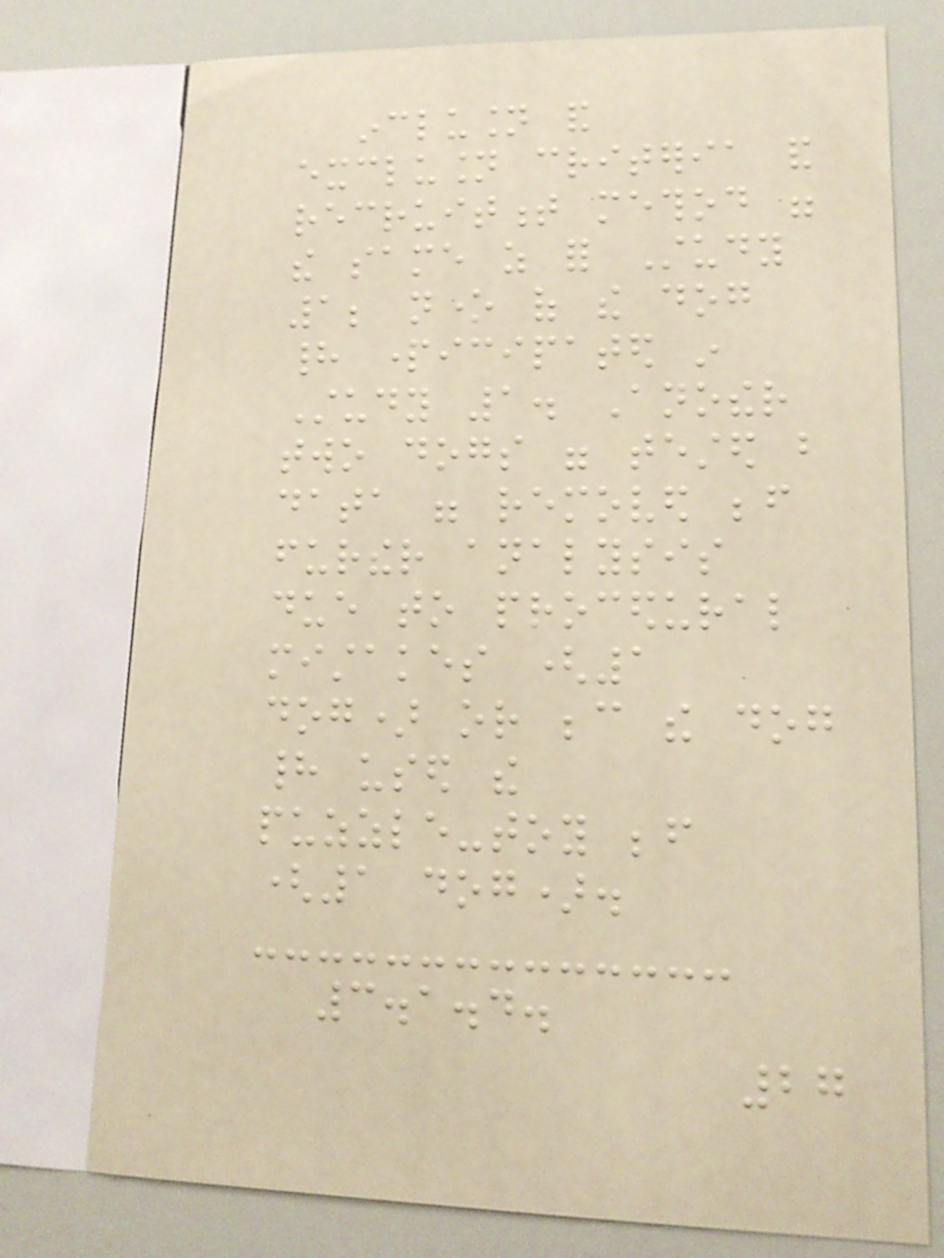inclusion and
exclusion criteria and
recruitment method were
the same as for Study
1; none of the dog
had participated in
Study 1. Another
two dogs were tested but
data were removed before
further analysis
due to procedural
mistakes (1
dog) or because the dog
had used the
puzzle-toy before
(1 dog).
3.1.4.
27
